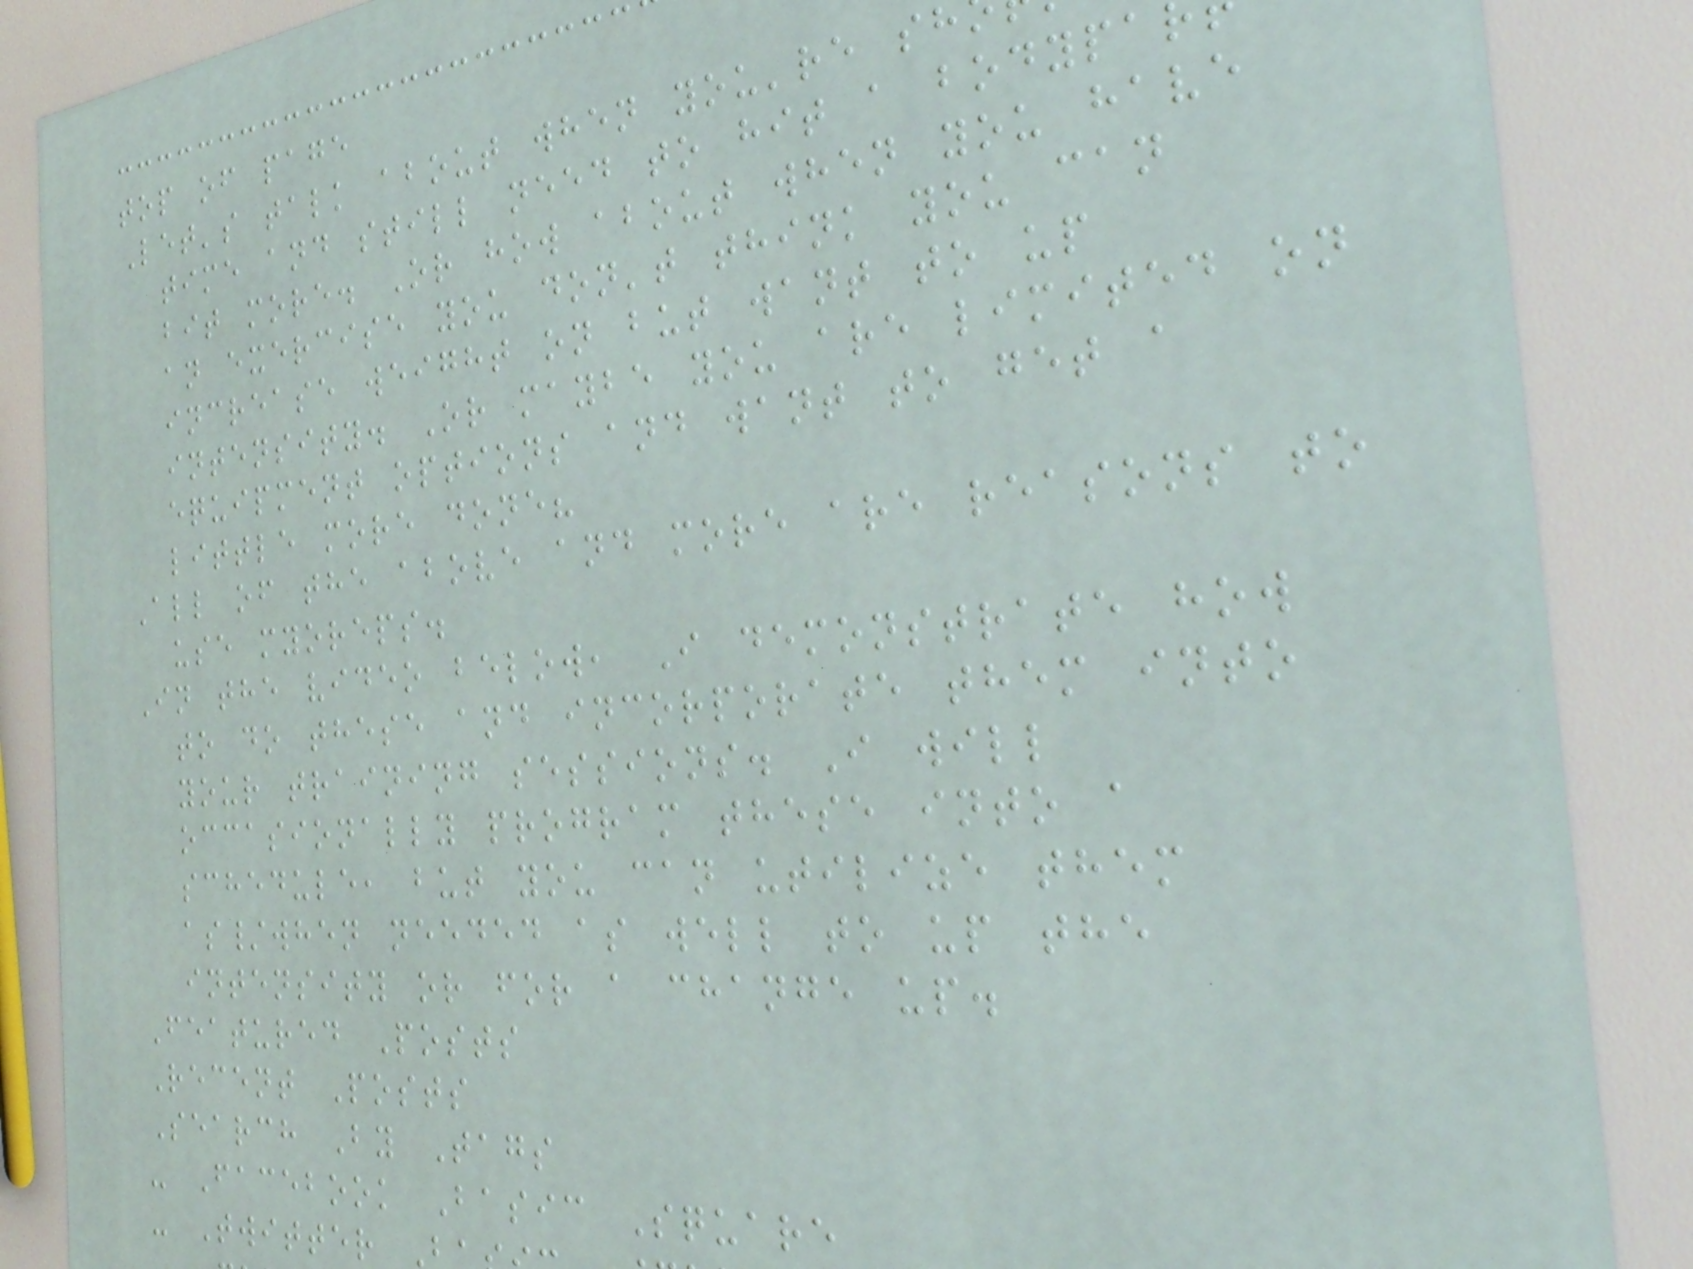top of page
Let's talk about when you're sh
time and still need to hit a bodypa
bit more. Or how about when you have
an exercise you don't think you can
increase weight on but want to up
intensity. Or maybe you are limited on
equipment options and want to get a
little more done?
All of the above and more are reasons to
use myoreps.
In the video below, I demonstrate how
to do these and incorporate them into
your training sessions. I will
occasionally program these into a
schedule, but you can utilize them
as/when needed as well to up the
intensity or for a change up.
Featured Posts
Recent Posts
Search By Tags
- Facebook Basic Square
- Twitter
